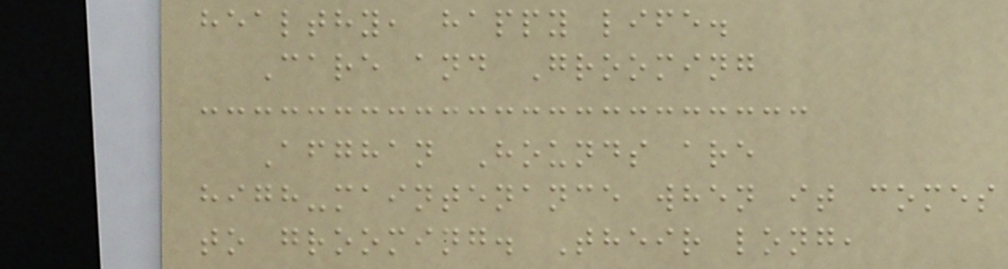healthy, happy life.
Care and Grooming
Afghan Hounds are
high-maintenance when it comes
to grooming. Their long,
